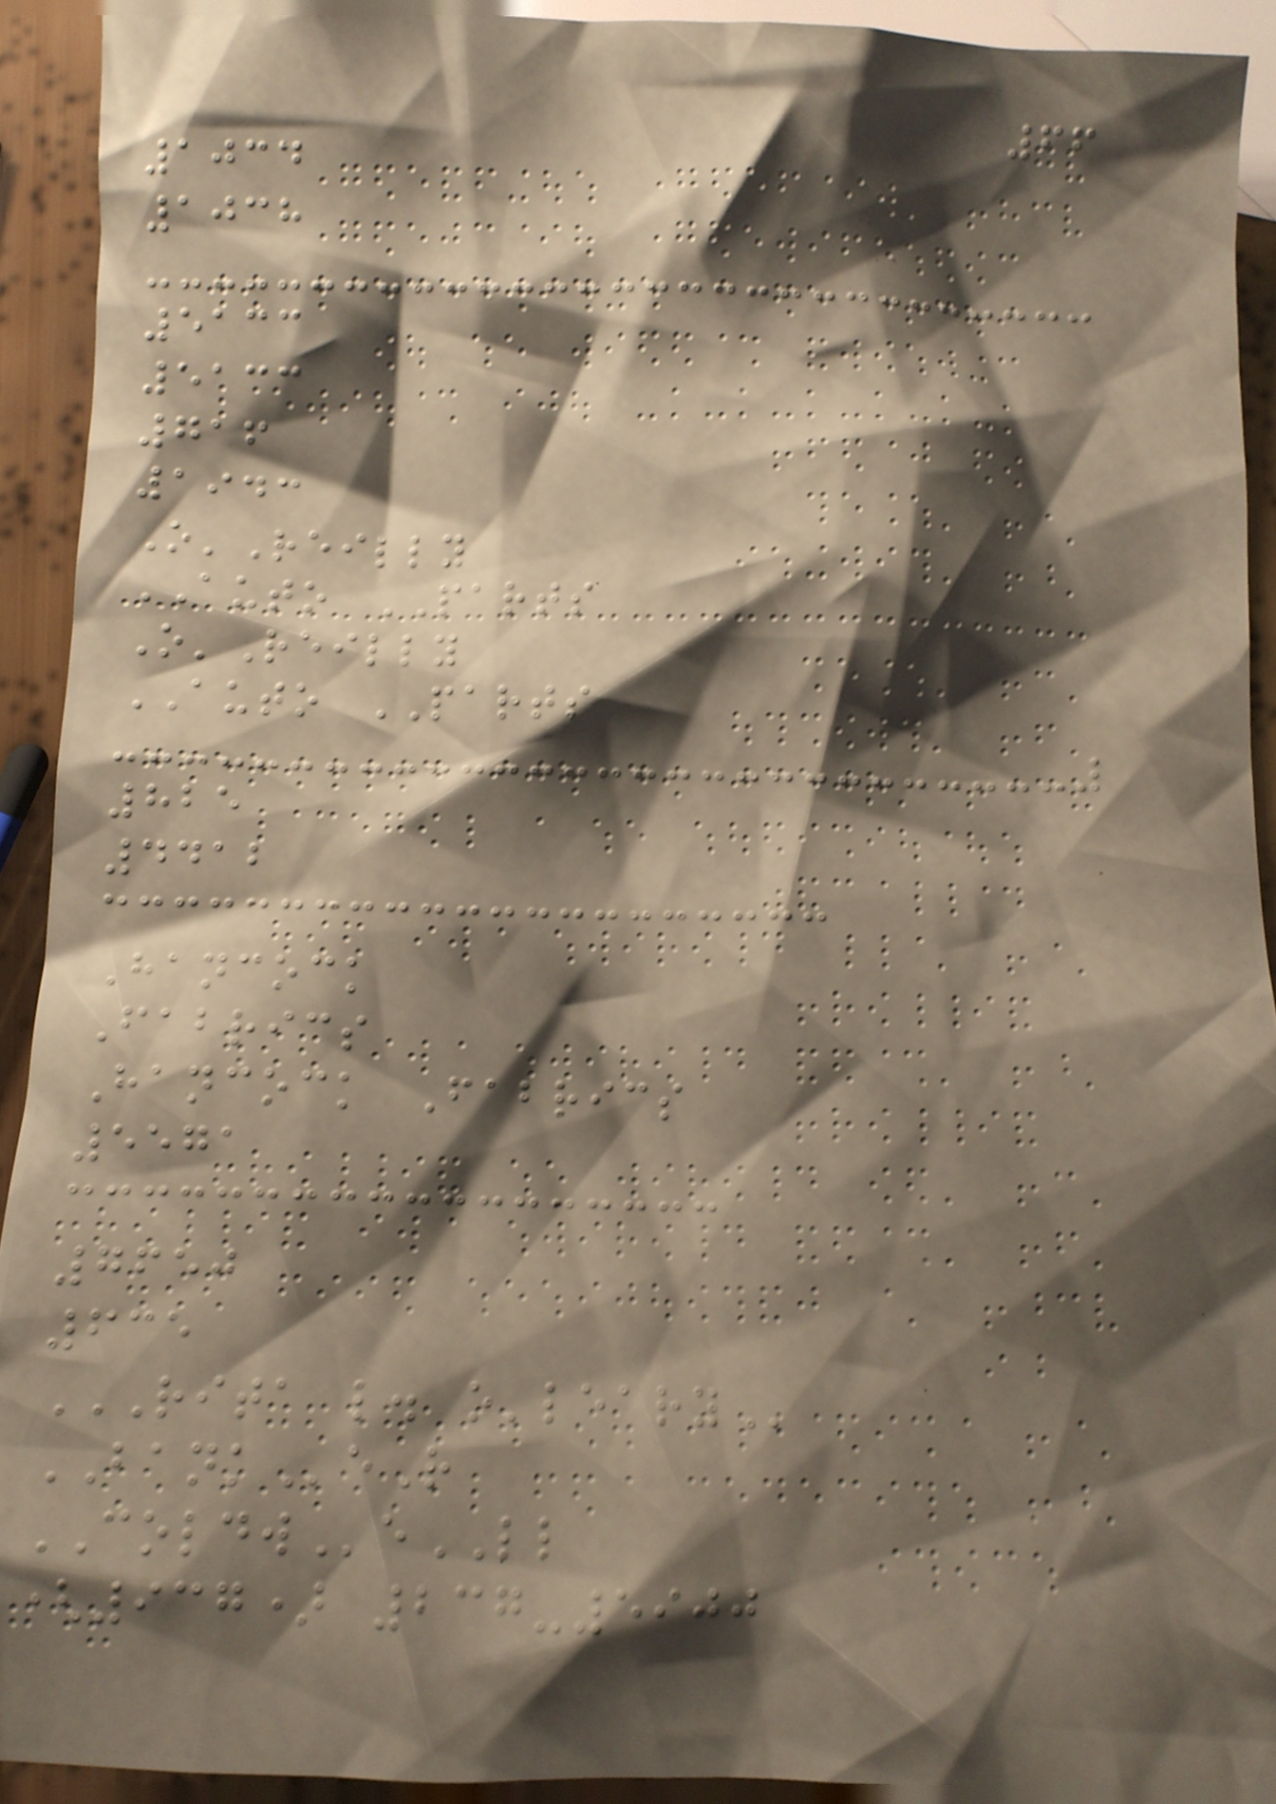66
1034
1038
5133
5133
716
1943
O'Reilly
AUTO PARTS
O'Reilly
AUTO PARTS
825
4412
Hancock
Fabrics
Hancock Fabrics
5571
7650
635
RITA L. O'LEARY
BANKeR
COLDWeLL
(937) 237-5900
